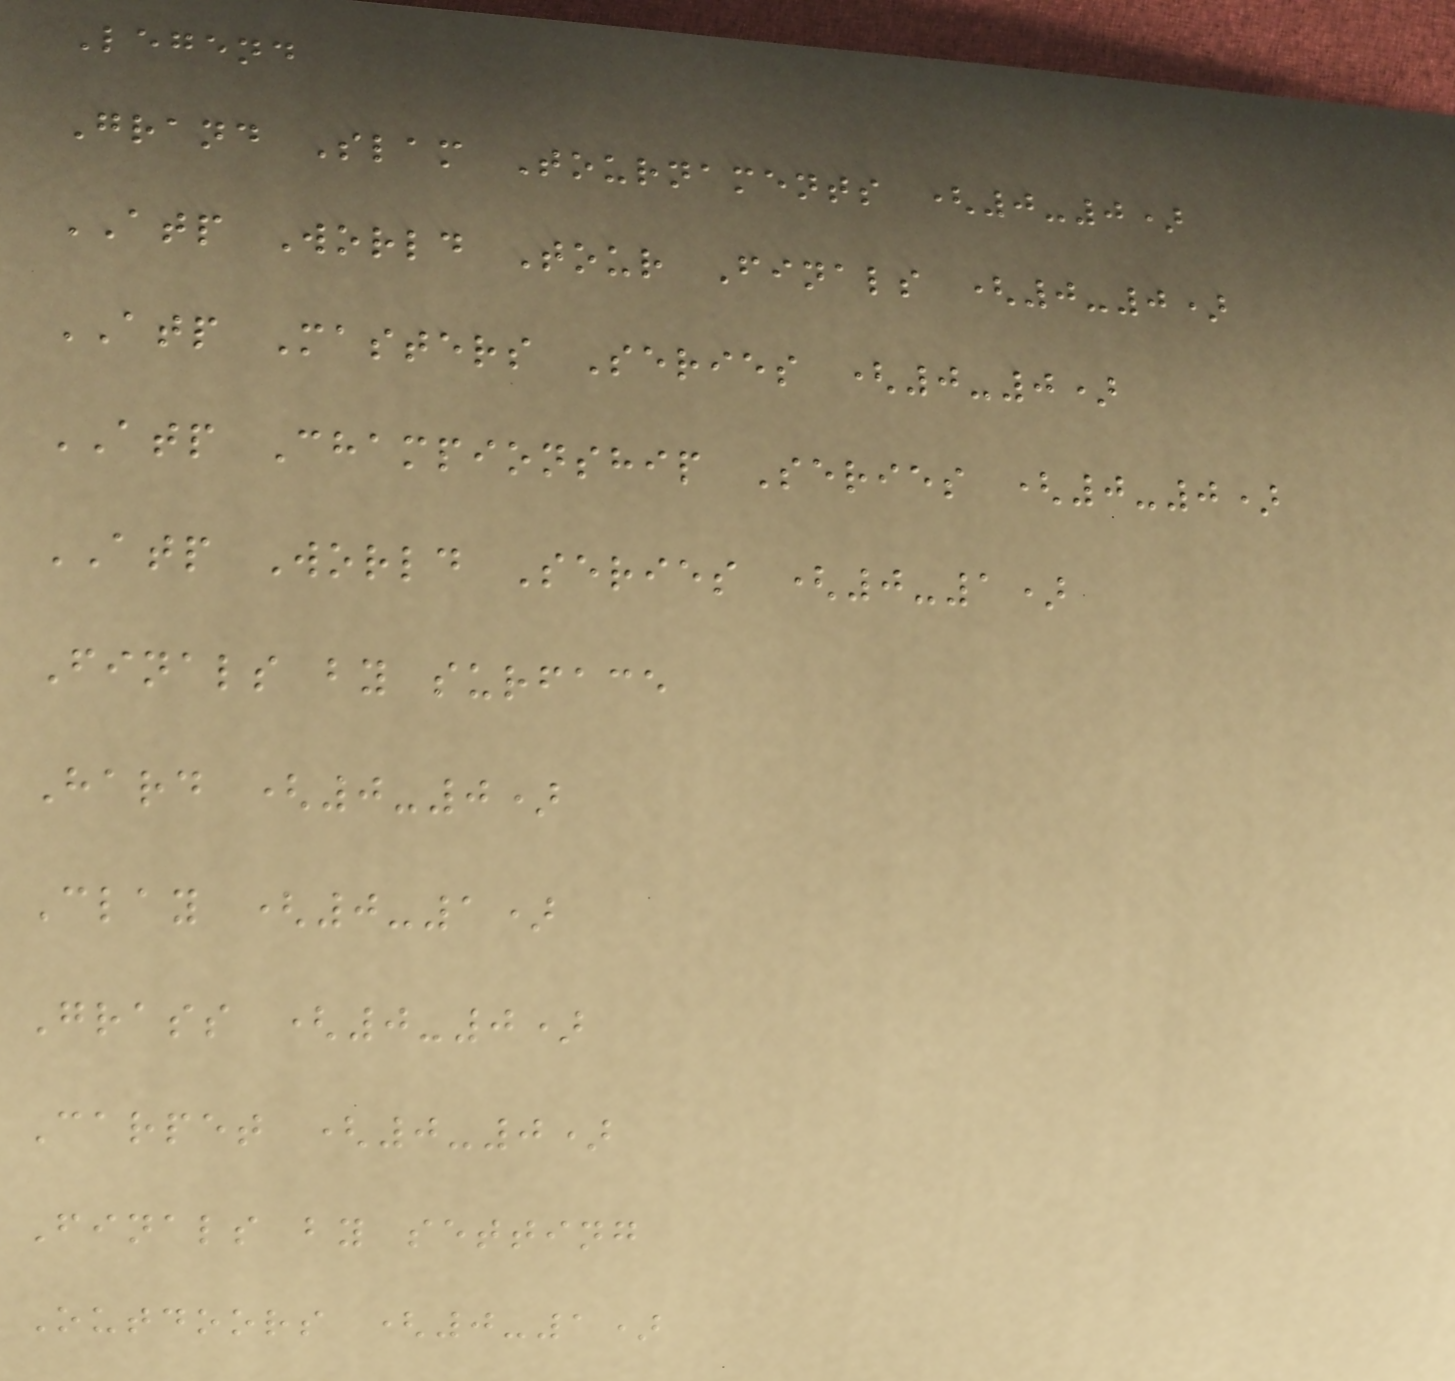Legend
Grand Slam Tournaments (0-0)
ATP World Tour Finals (0-0)
ATP Masters Series (0-0)
ATP Championship Series (0-0)
ATP World Series (0-1)
Finals by surface
Hard (0-0)
Clay (0-1)
Grass (0-0)
Carpet (0-0)
Finals by setting
Outdoors (0-1)
